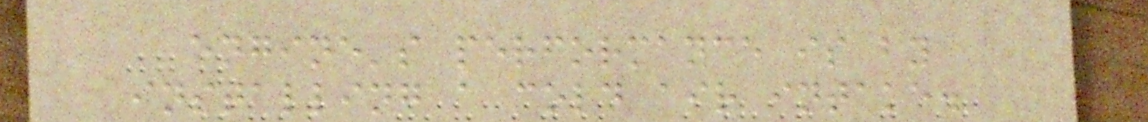engine's performance is by
installing a cold air intake.
